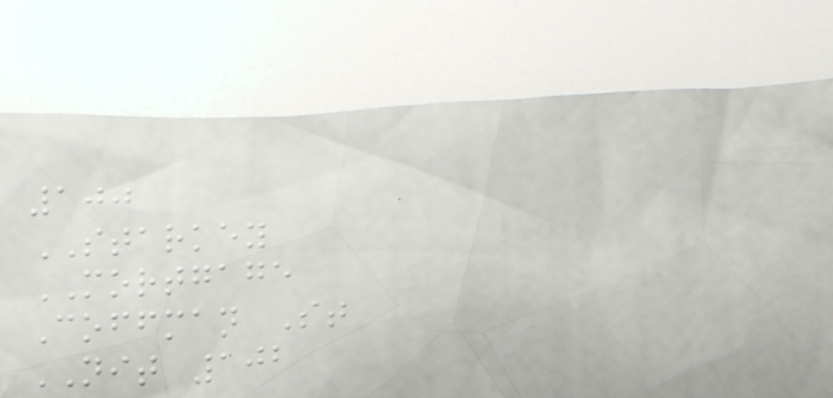100
STARKEY
MORTGAGE
Coffman St
NIT 102
